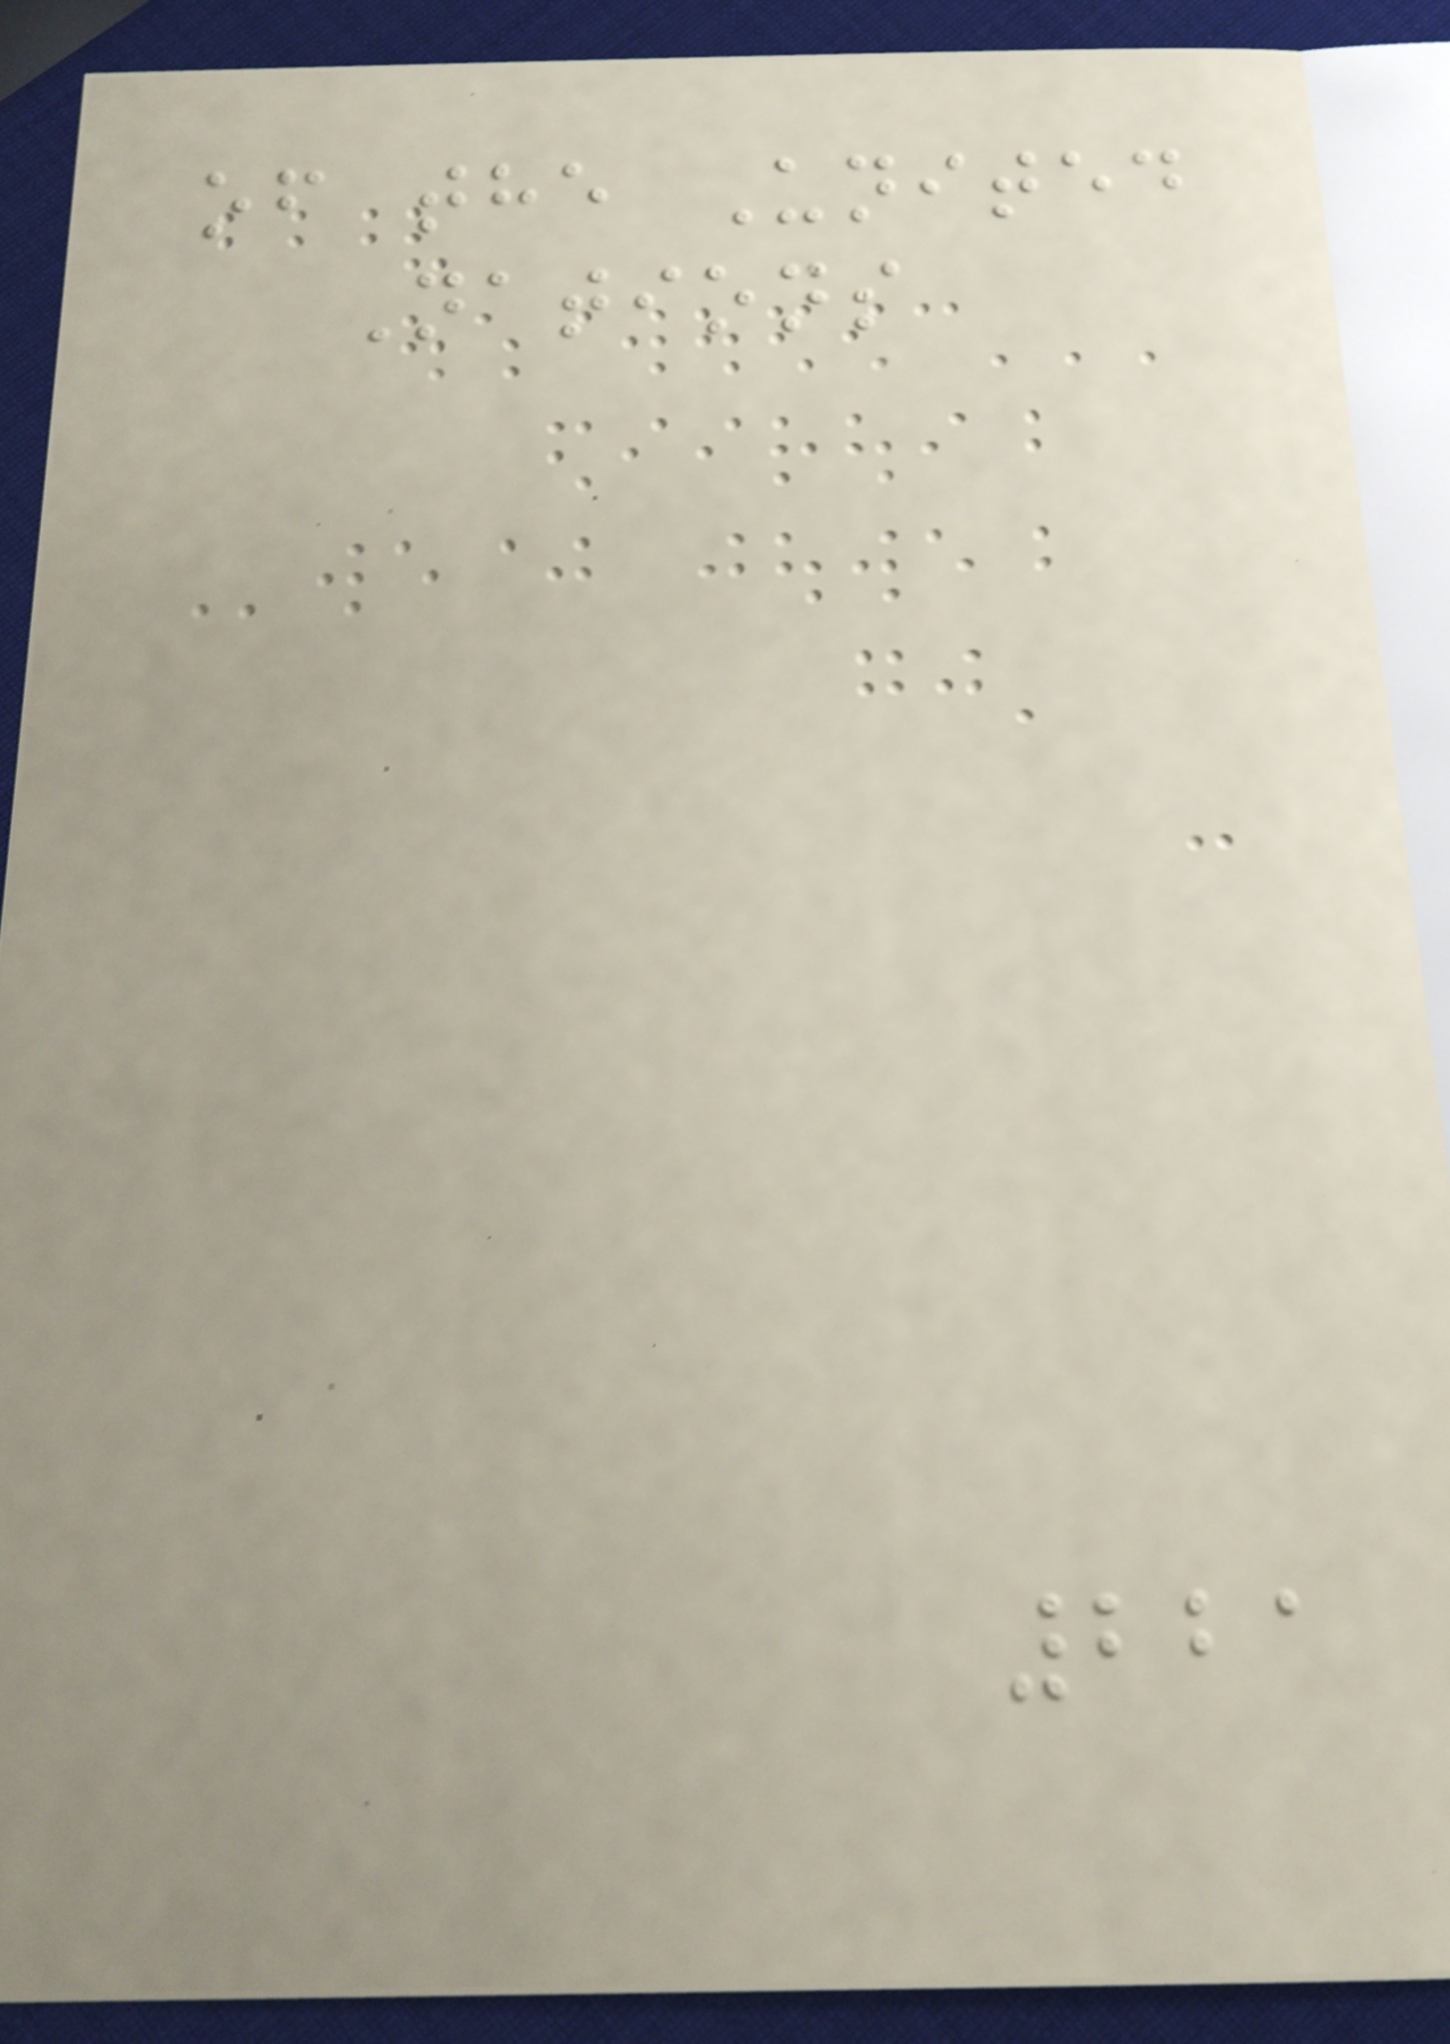of the United
Nations
221
